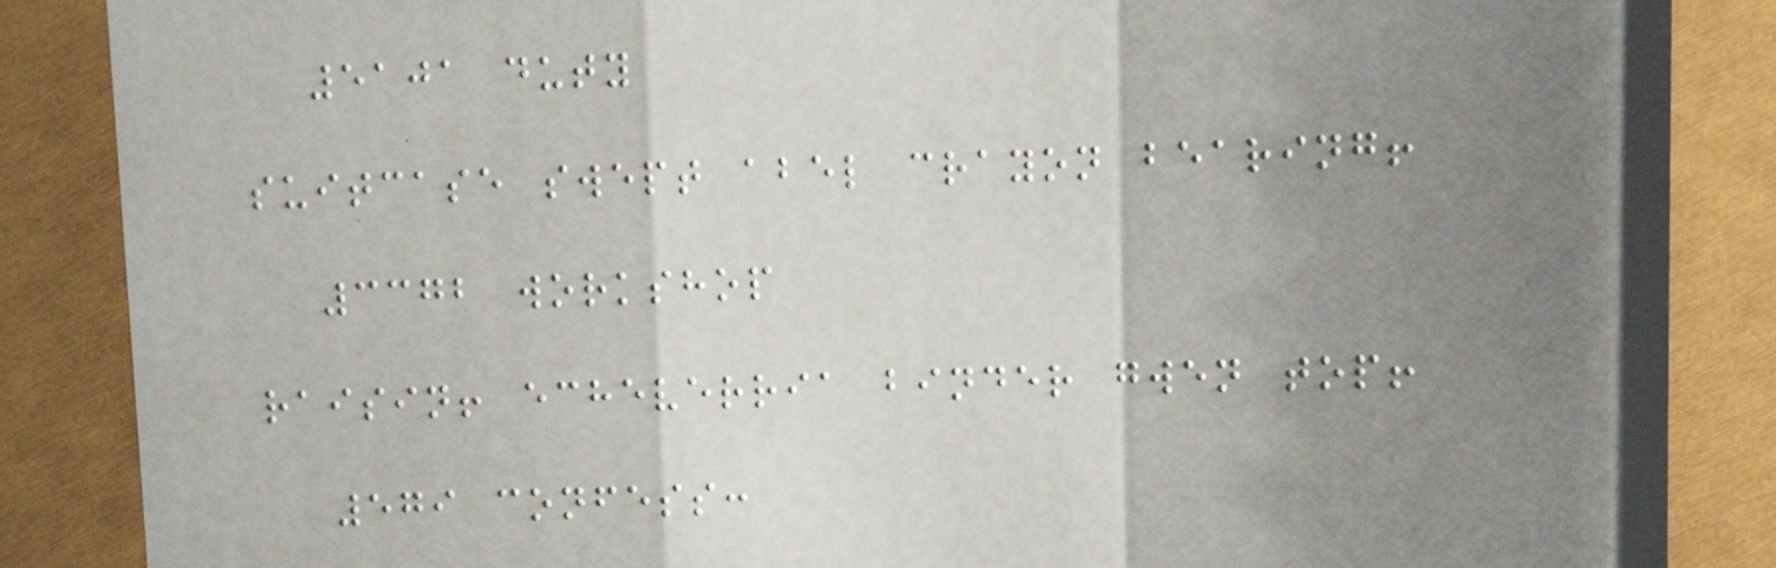5101 duty
suitcase swept abel crayon bearing!
3372 workshop
raisin! echeverria binder gwen top!
579 confess:
